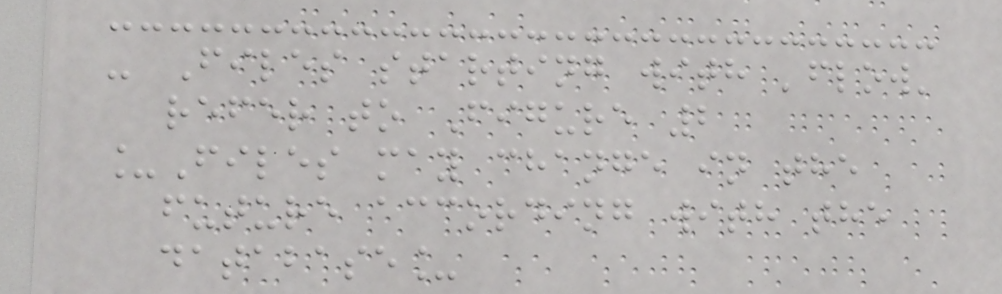- Files starting with 'flow'
refer to Figure 2
_Files may change in the
future according with the
database_
